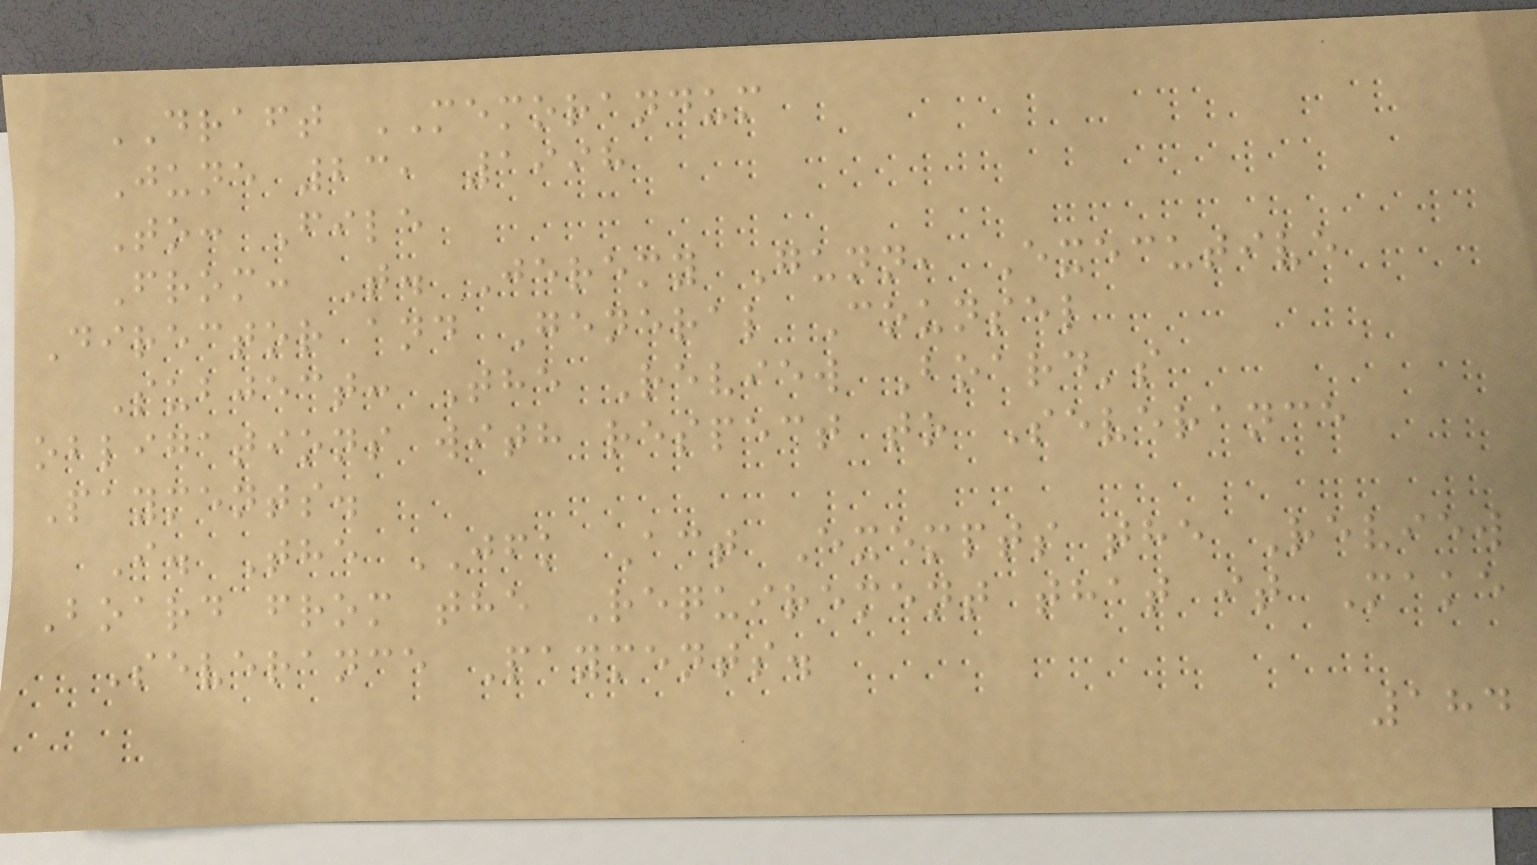DRAFT MEMORANDUM
June 23, 1998
To: File
From: T. Jeremy Gunn, Executive
Director and General Counsel
Subject: The Review Board's
obligations with respect to Severance
Payments.
I. The JFK Act Exempts the Review
Board from the Requirement that it Make
Severance Payments.
184
